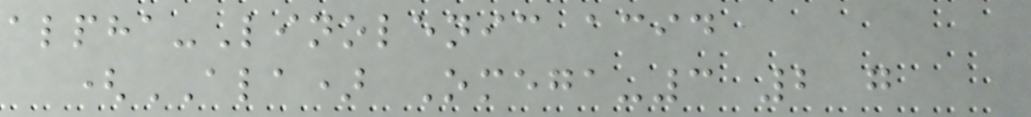alpha-Linolenic acid
(ALA) Omega-3 2 g
